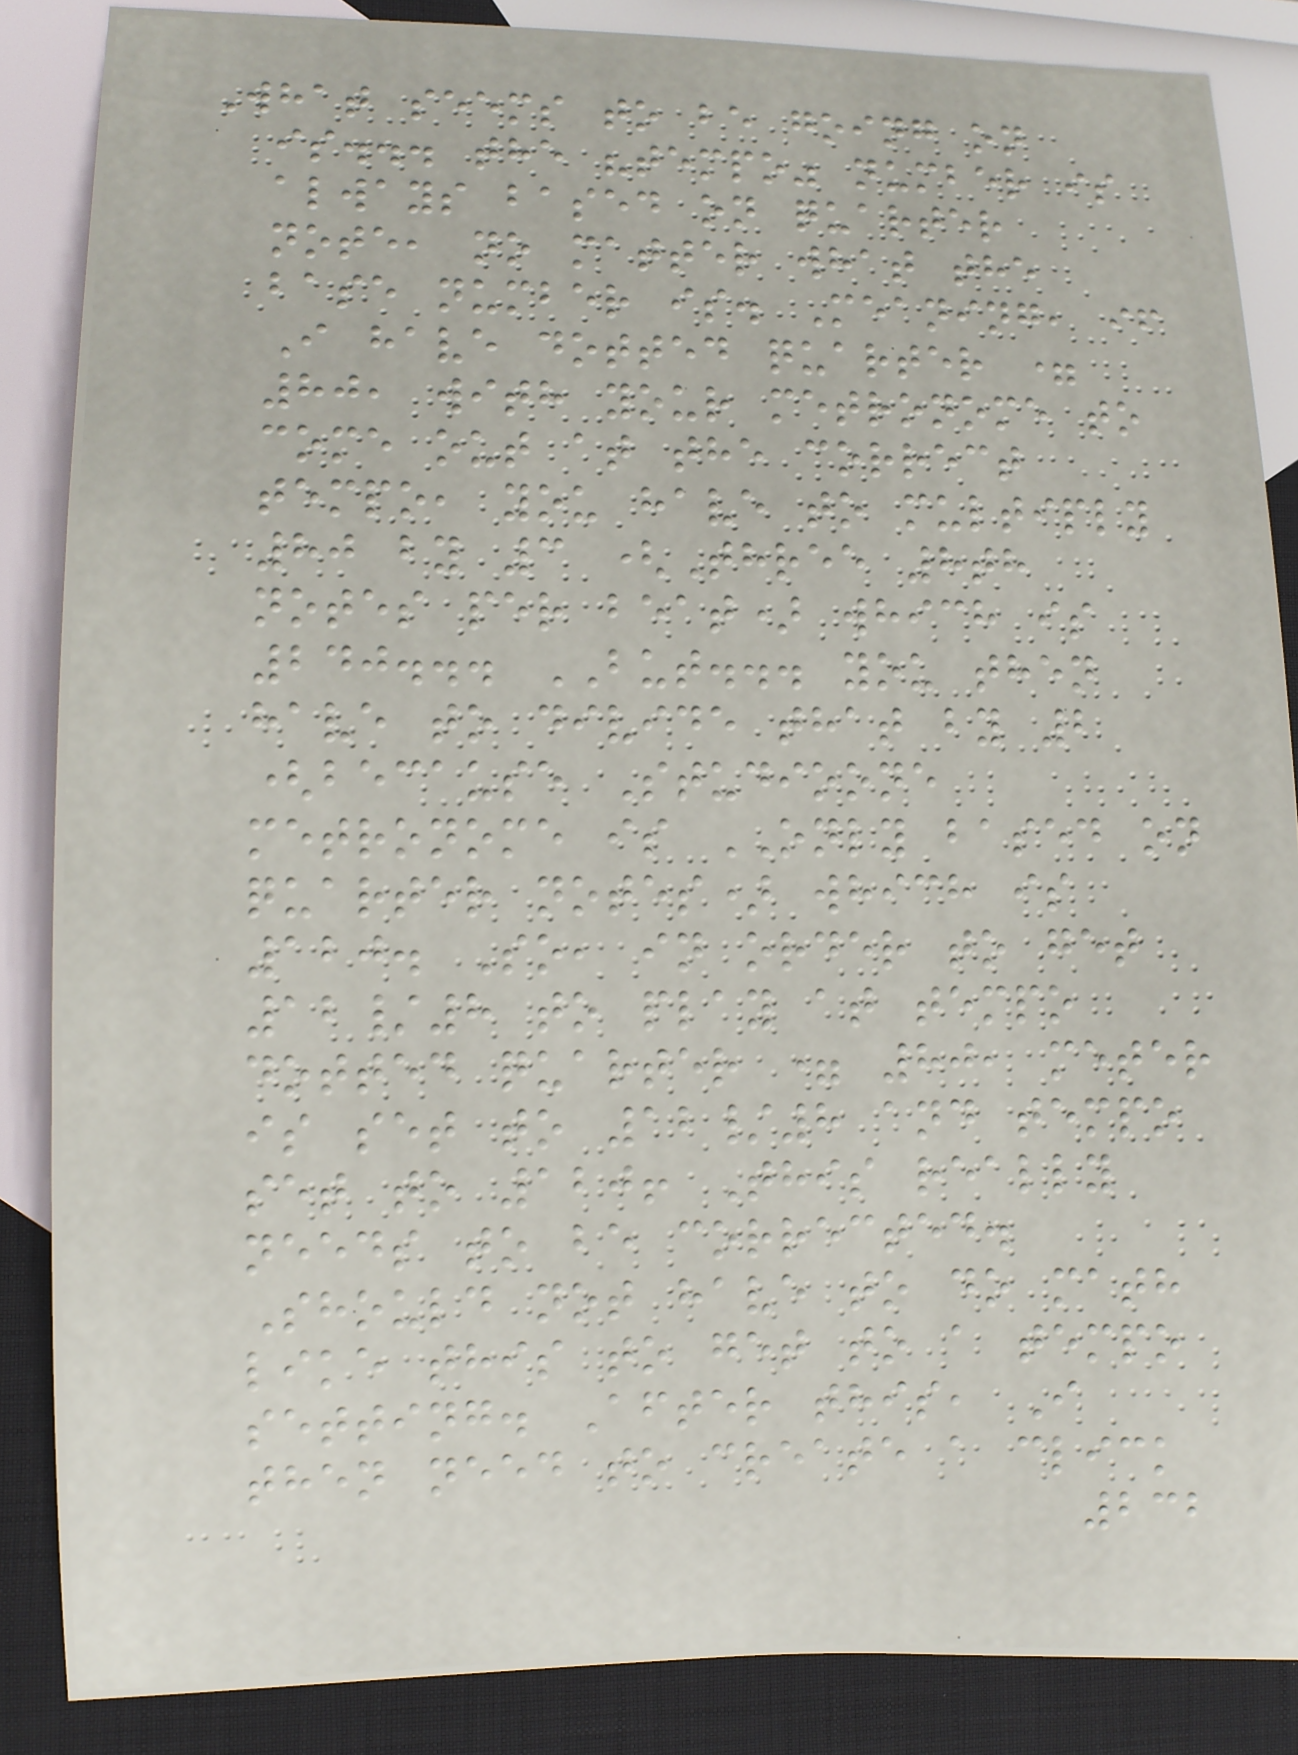What seems to be going on
is... the "tempo" number is
always based on quarter
note, no matter what the
base number is. Meaning, if
I have dotted quarter =
80, with your metronome to
come out at the correct
tempo, you have to multiply
80 by 3 (Three 8th
notes per beat) which is
240... BUT... you then
have to divide that by 2
(because Studioone
metronome is ONLY based on
quarter notes) which is
120. So, in order to get
12/8 to play at tempo
dotted quarter = 80, meter
is set to 12/8 and tempo
set to 120! This really
needs to be corrected.
Should not have to do math
like this to get to a tempo
setting. After this, I
then need to create a click
232
